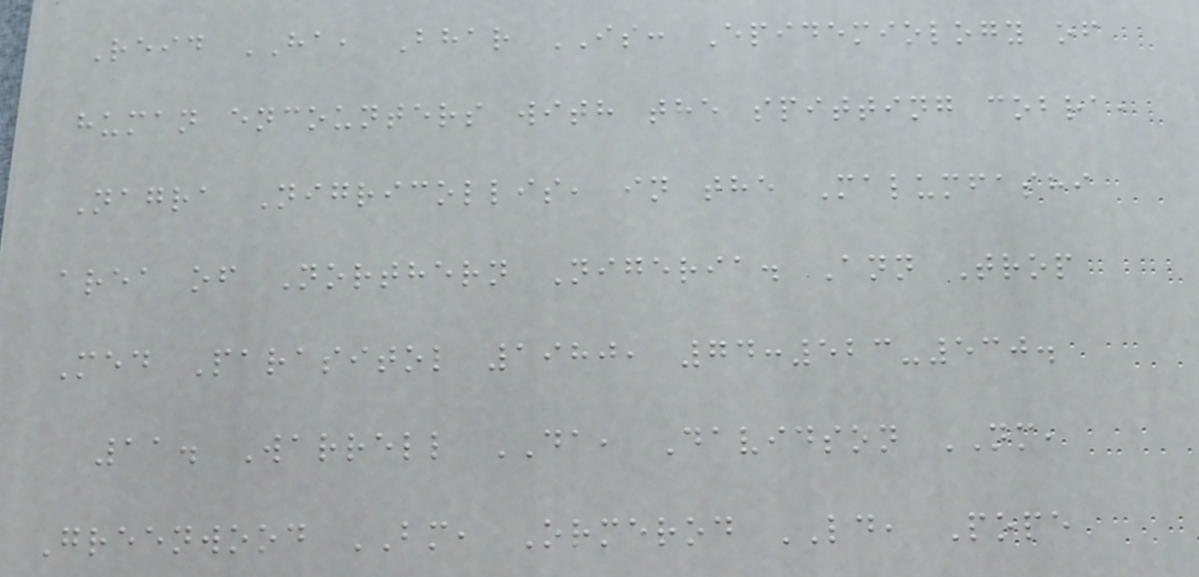Reid HA, Bhar IS: Epidemiology of
human encounters with the spitting cobra,
Nagra Nigricollis, in the Malumfashi
area of Northern Nigeria. Ann Trop
Med Parasitol 1980, 74:523-530.
11. Warrell DA, Davidson NM,
Greenwood BM, Ormerod LD, Pope
